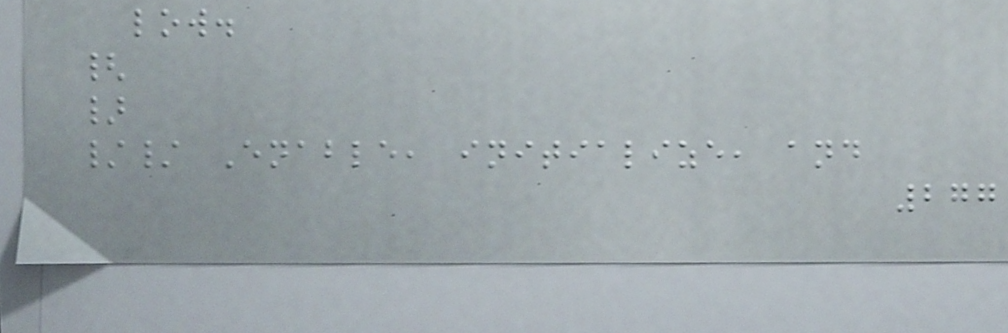low.
{
}
// Enable, initialize, and
277
